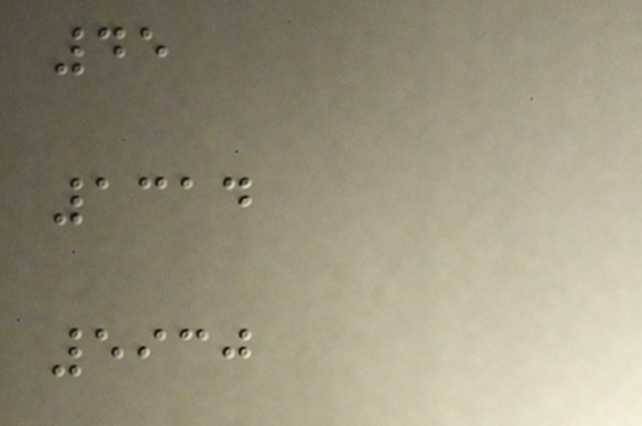45
1314
5930
